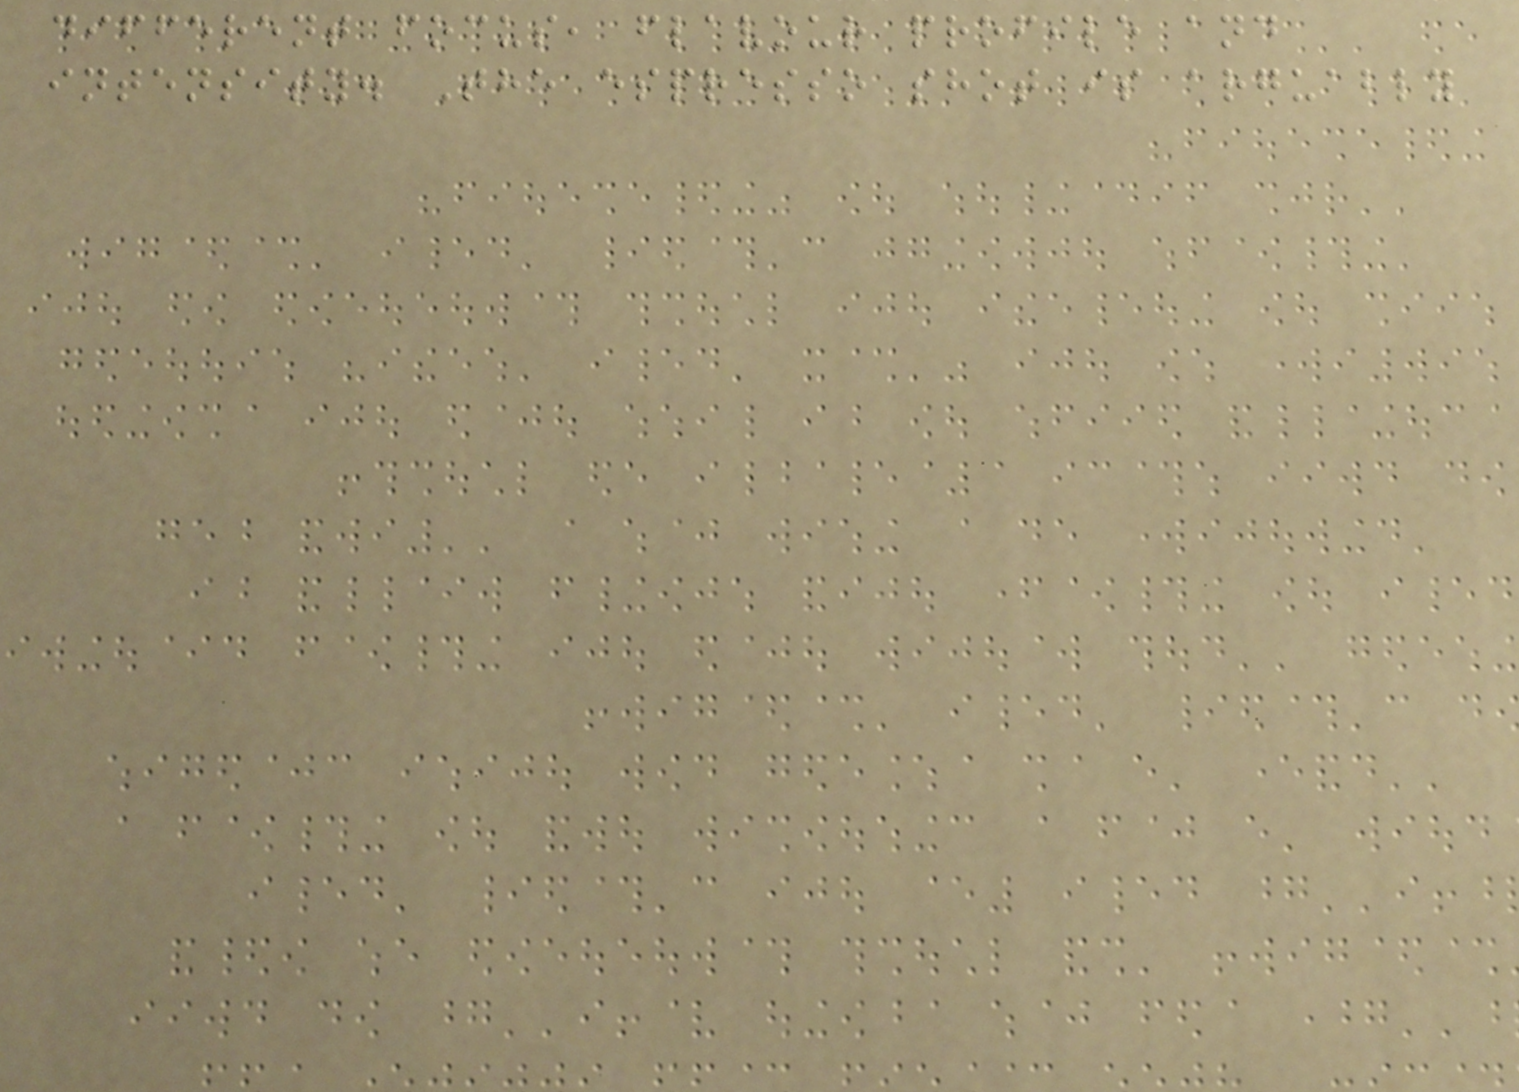different focus, flavour profile and
intensity. The espresso shot is arguably
